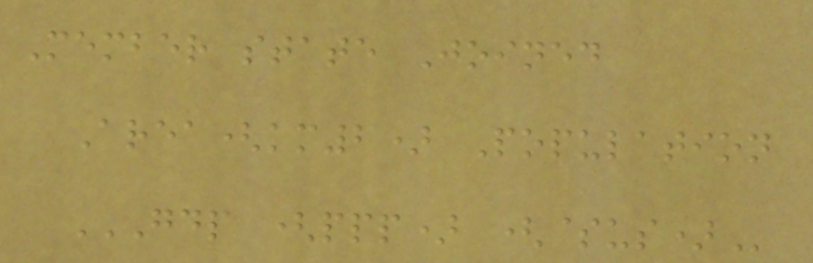Member state Joined
Area(km2) Population
GDP (PPP) ($US)
